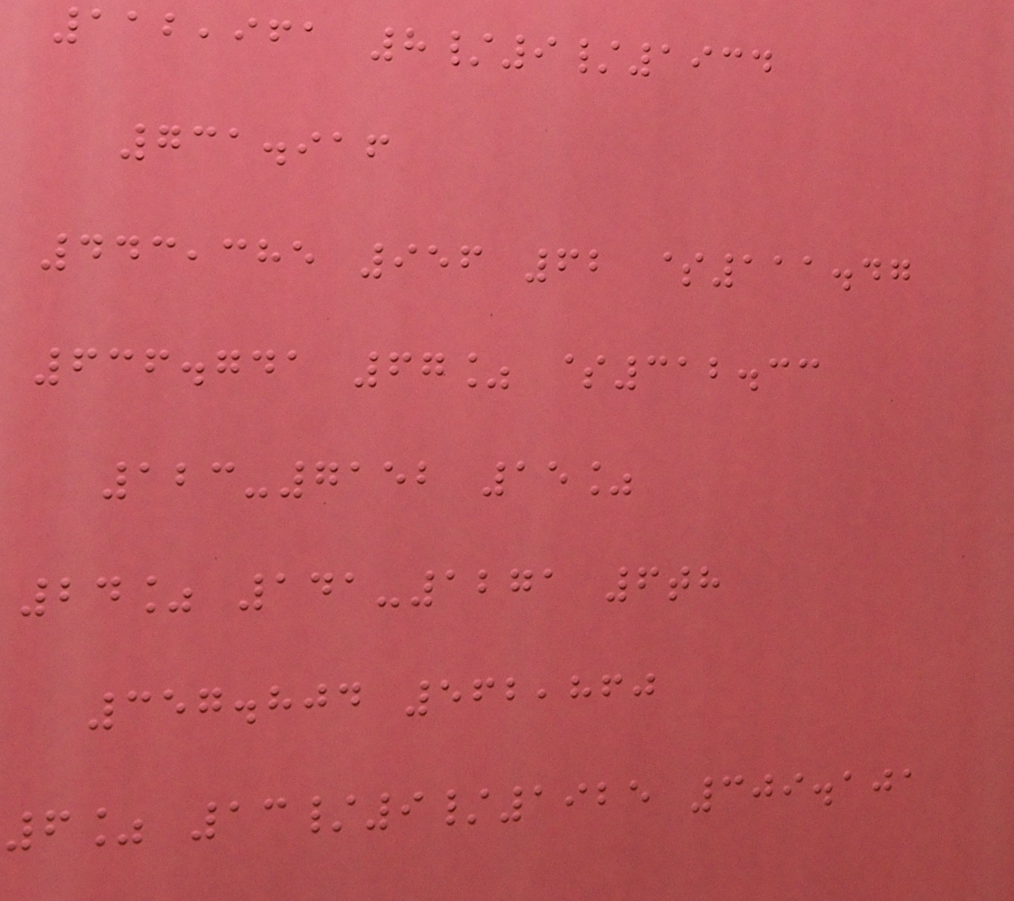112,961 8/9/1934
731.916
443,385 956 62 $111.47
636.741 67% $312.33
123-7152 15%
24% 141-1271 6th
357.804 562,860
6% 13/9/1925 309.101
